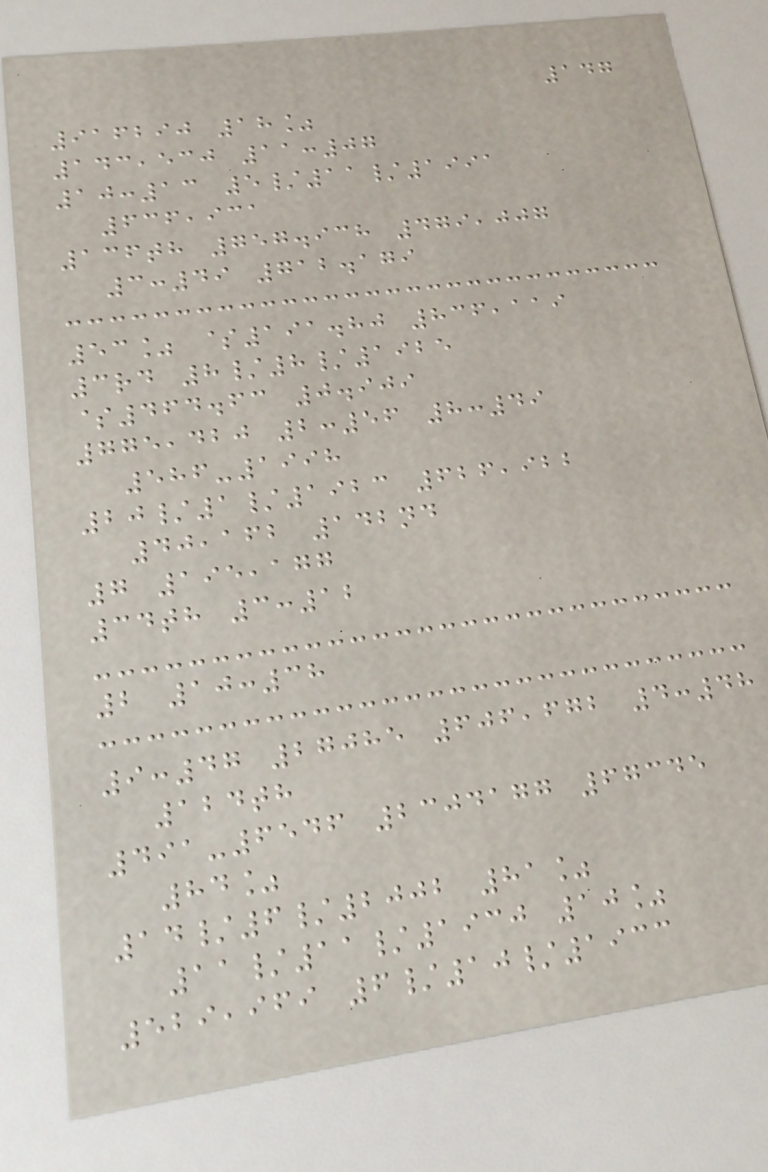147
916290 18%
143,530 11:07
10:13 5/11/1991
636,931
136th 757.938 479,007
3:49 712.179
53% $191.80 836,119
3rd 8/8/1925
$464.63 0.909
775,420 2:56 8:49
586-1998
20/1/1923 626,922
40,162 142nd
7 195,177
34th 3:12
2 10:38
9:47 27085 606,672 4:48
124th
491-6546 2304177 67345
84%
14/6/2002 81%
11/11/1930 10%
529,969 6/10/1933
